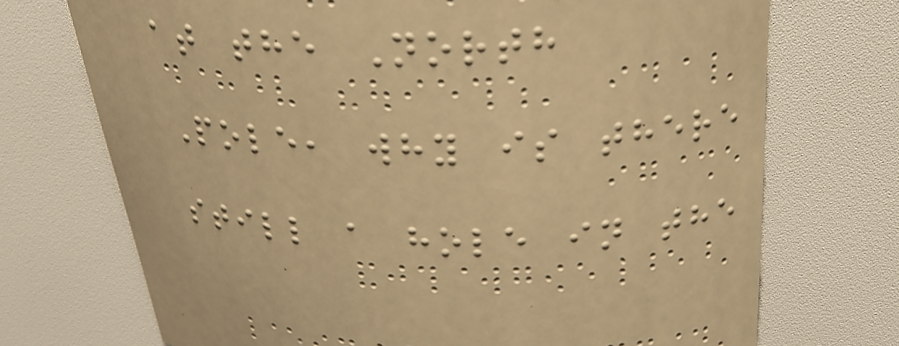at the North
Pole, why is there
still a hole in the
